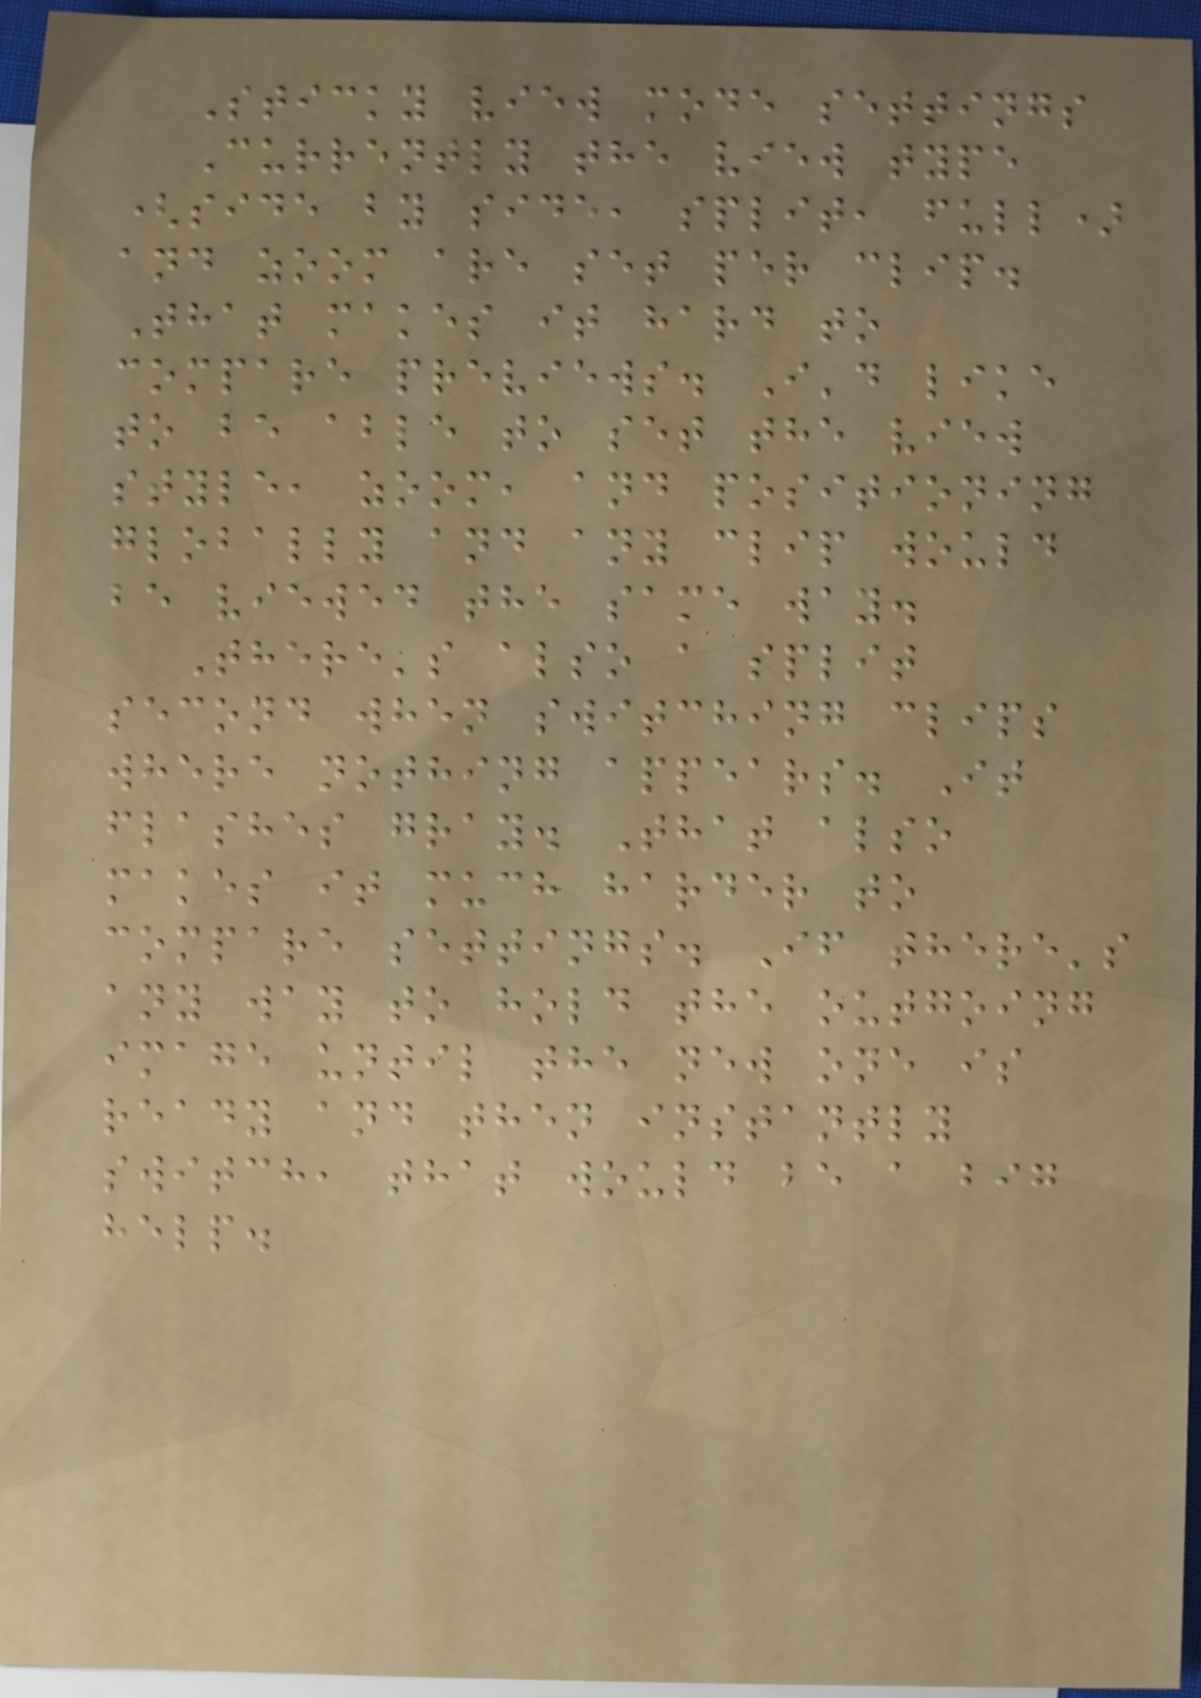Sticky view mode settings
Currently the view type
(side by side, split, full)
and zoom are set per clip.
That makes it hard to
compare previews. I'd like
to be able to set the view
style, zoom, and positioning
globally and any clip would
be viewed the same way.
There's also a split
second when switching clips
where nothing appears. It
flashes gray. That also
makes it much harder to
compare settings. If there's
any way to hold the outgoing
image until the new one is
ready and then instantly
switch, that would be a big
help.
